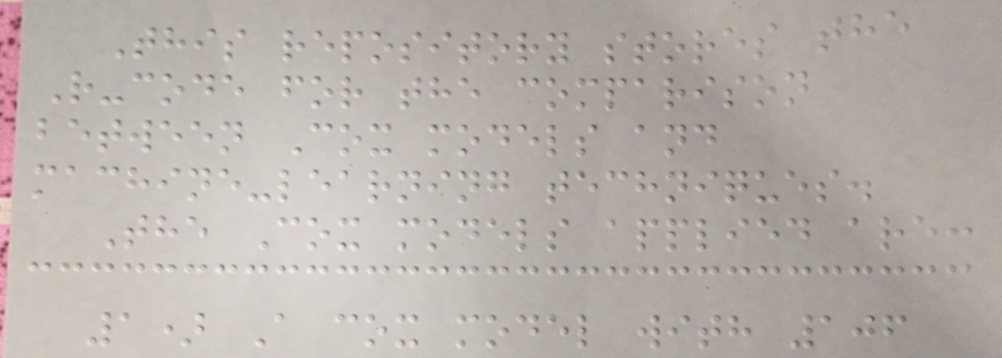This repository stores the
R-code for the comparison
between Cox models and
machine-learning techniques.
The Cox models applied are:
1) A cox model with 106
